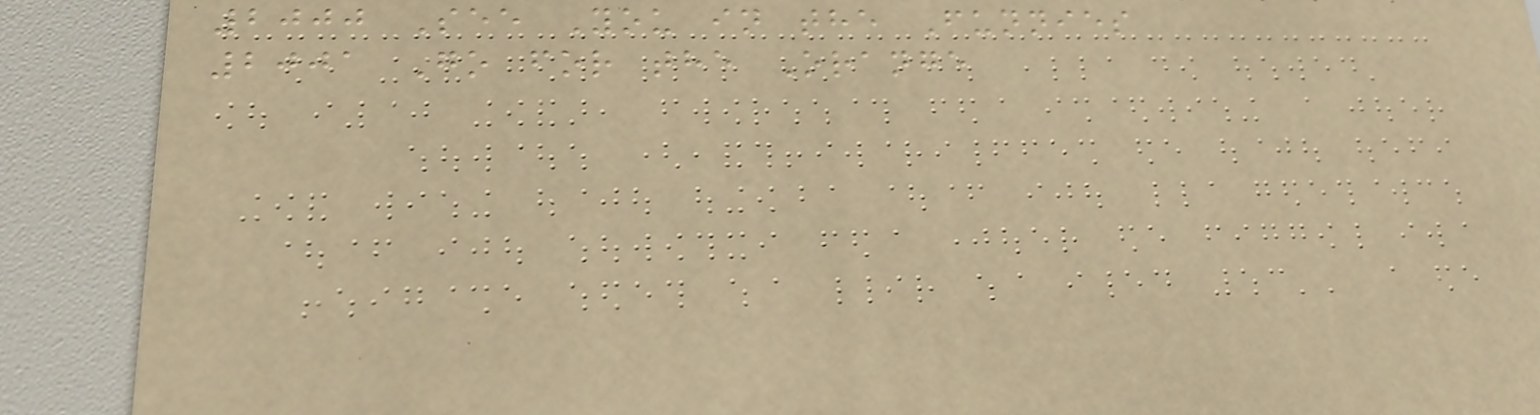2000 See You in the Funnies
2001 Go for the Orange
